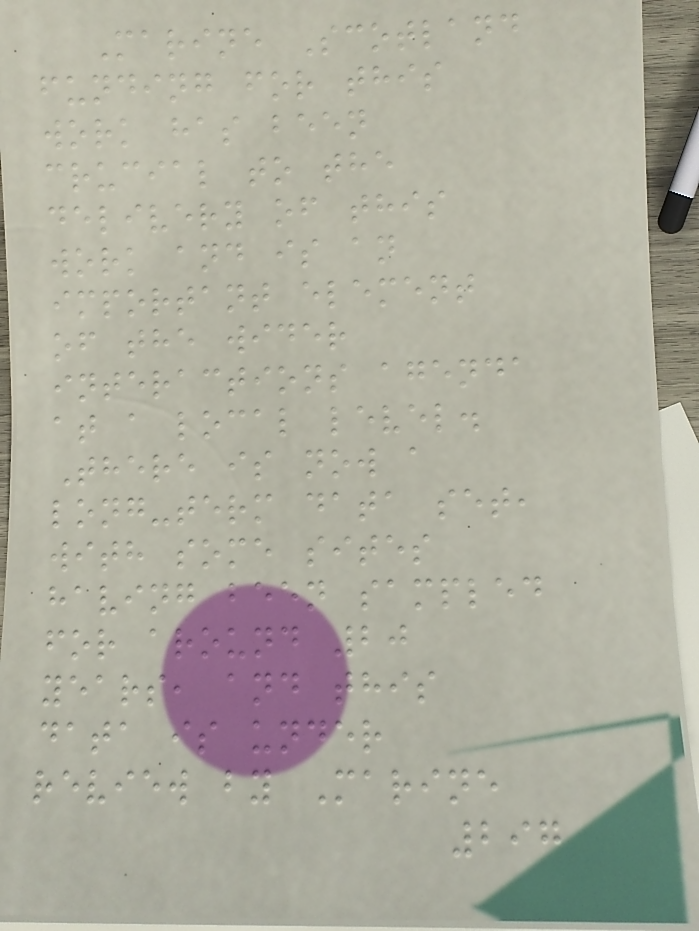Marine Scotland
funding for this
work has been
crucial to the
delivery of this
work and is an
important element
of the wider
interactions agenda
at a local level.
There is now a
long-term data set,
with some sites
having been sampled
for around 20
years, and this
data is under
review by Marine
297
